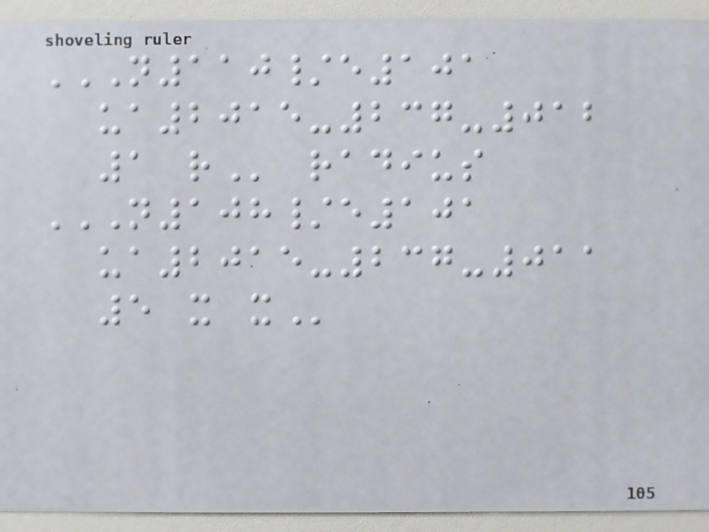N110/E101
UA2015-237-012
1 R radius
N108/E101
UA2015-237-011
5 X X
